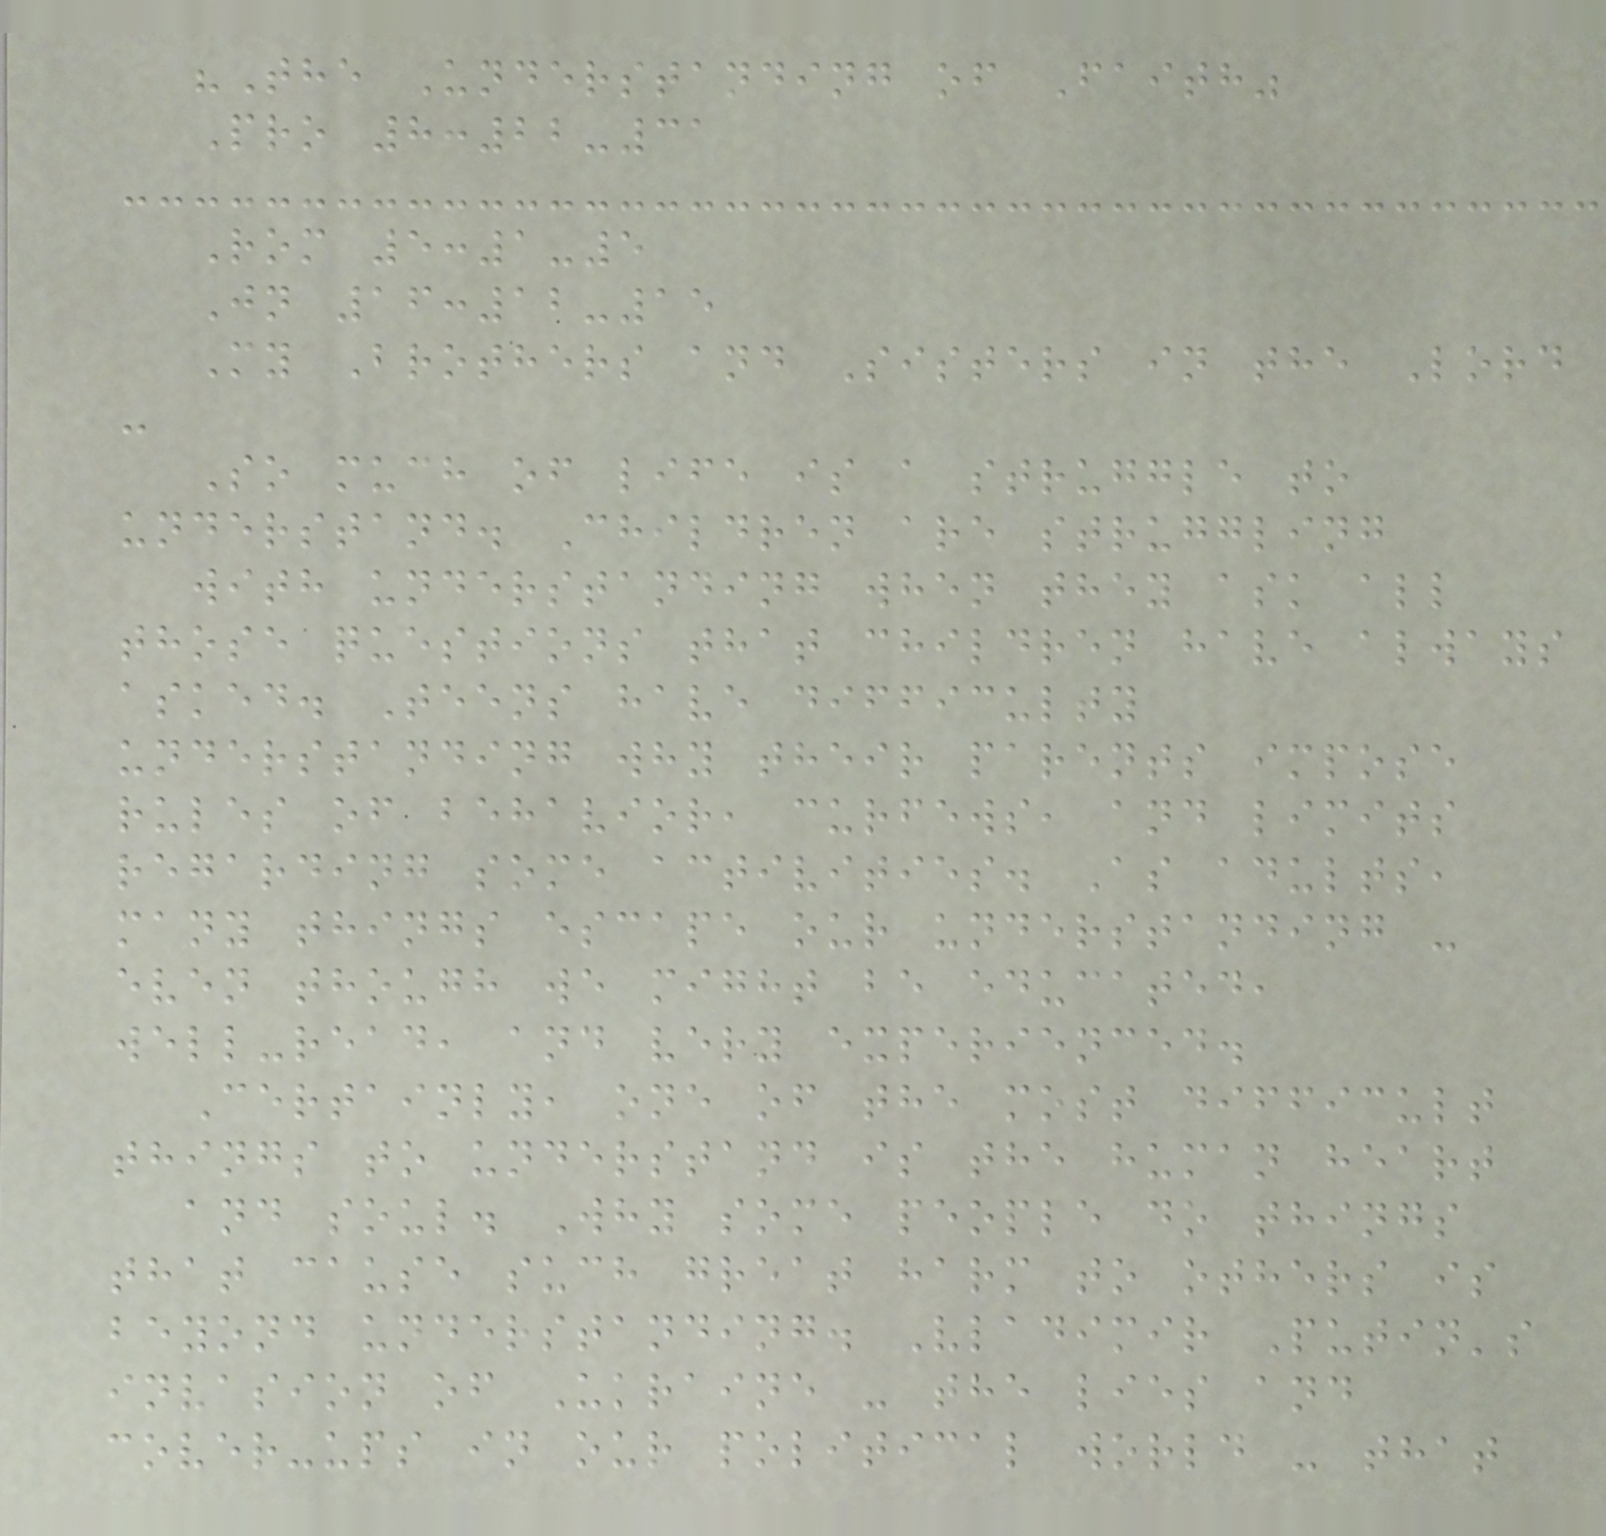"The Understanding of Faith"
Pro 8:22-31
Rom 5:1-5
Jn 16:12-15
My Brothers and Sisters in the Lord
-
So much of life is a struggle to
understand. Children are struggling
with understanding when they ask all
those questions that children have always
asked. Teens have difficulty
understanding why their parents impose
rules of behavior, curfews, and limits
regarding some activities. As adults,
many things escape our understanding -
even though we might be educated,
well-read, and very experienced.
Certainly, one of the most difficult
things to understand is the human heart
and soul. Why some people do things
that cause such great harm to others is
beyond understanding. Vladimir Putin's
invasion of Ukraine - the lies and
cover-ups in our political world - that
